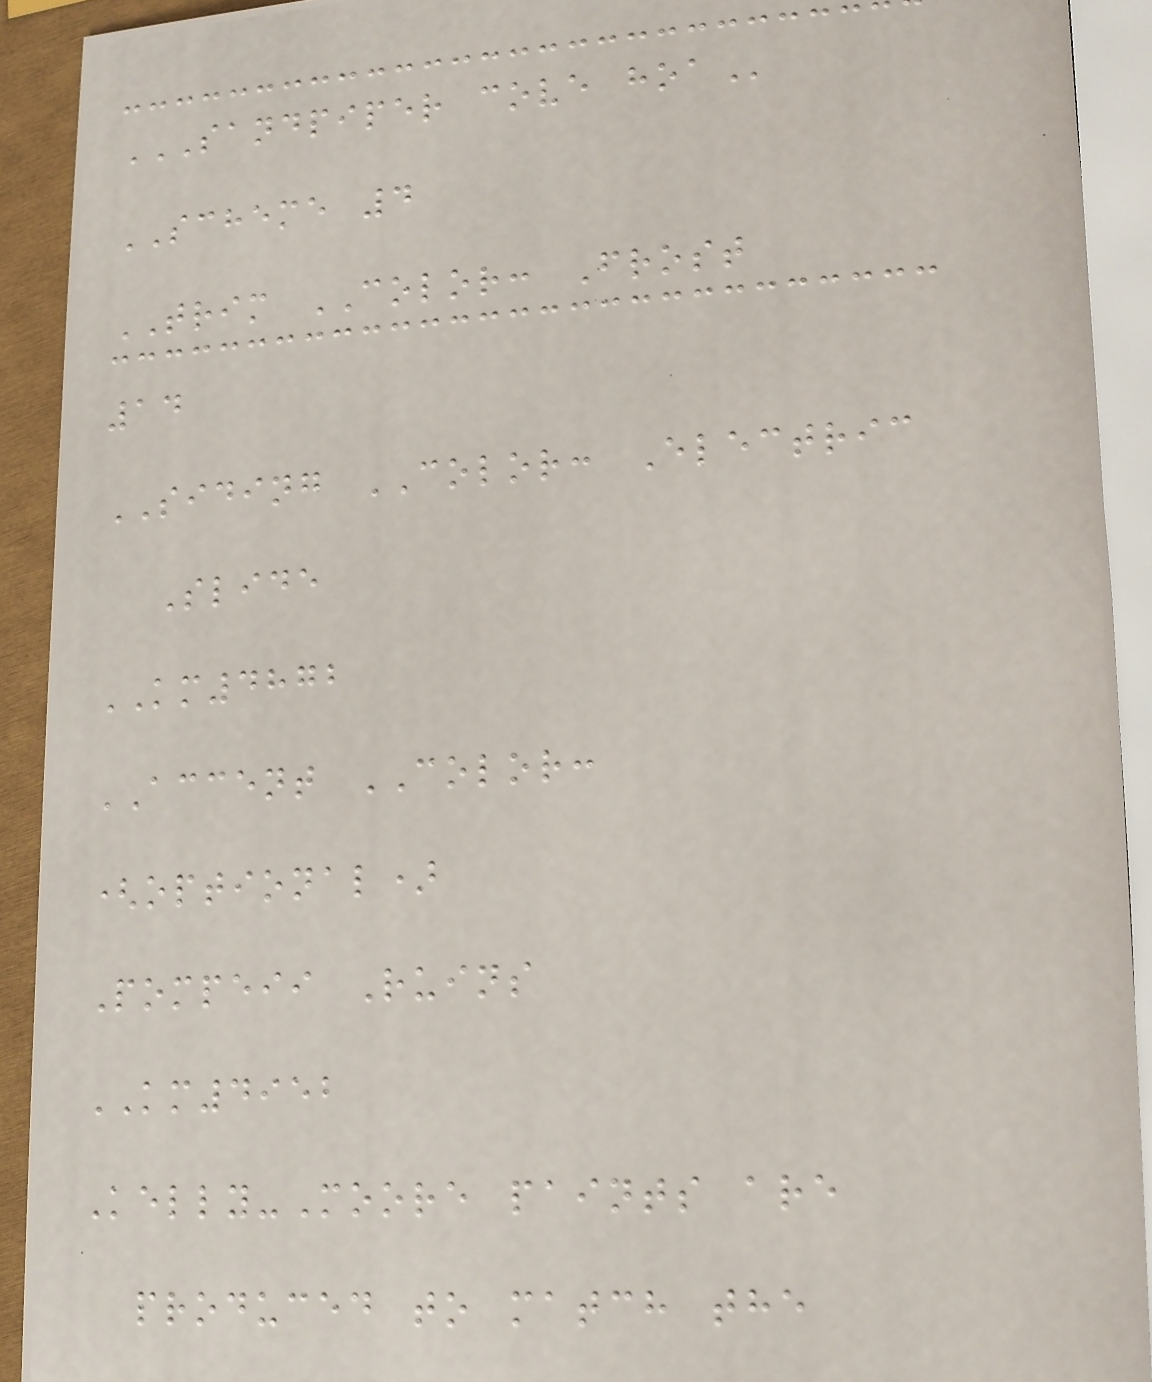SANDPIPER COVE HOA
SCHEME 4
TRIM COLOR: Frost
14
SIDING COLOR: Electric
Slide
KM4872
ACCENT COLOR:
(optional)
Pompeii Ruins
KM4952
Kelly-Moore paints are
produced to match the
